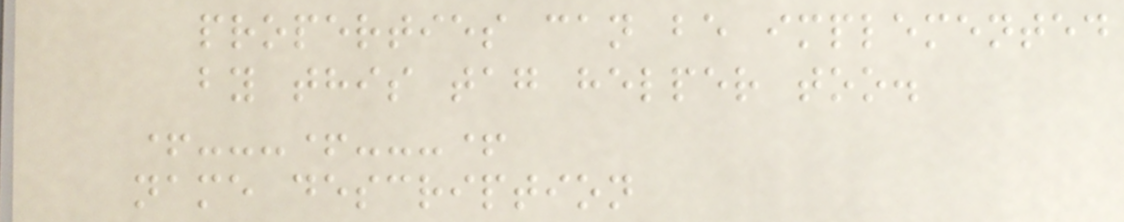properties can be implemented
by this tag helper too.
+---+---+
name description
